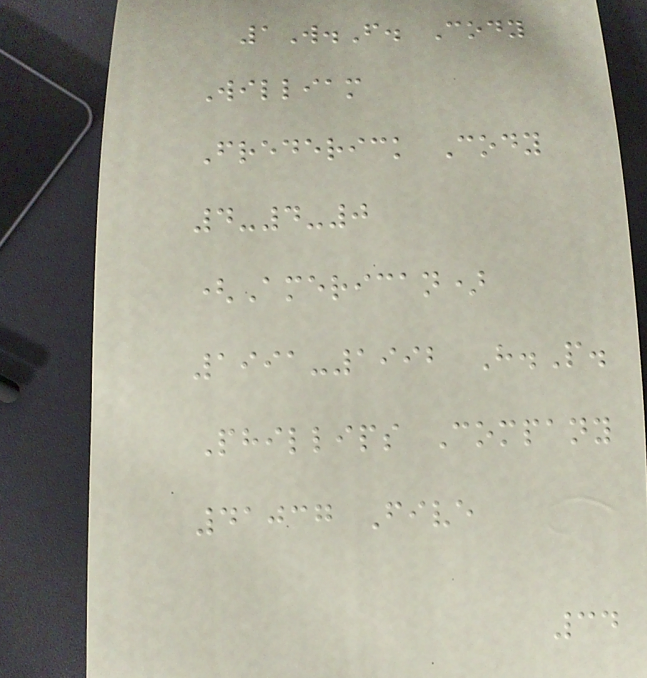1W.F. Cody
William
Frederick Cody
4-4-0
(American)
1991-1992 H.P.
Phillips Company
41037 Five
34
